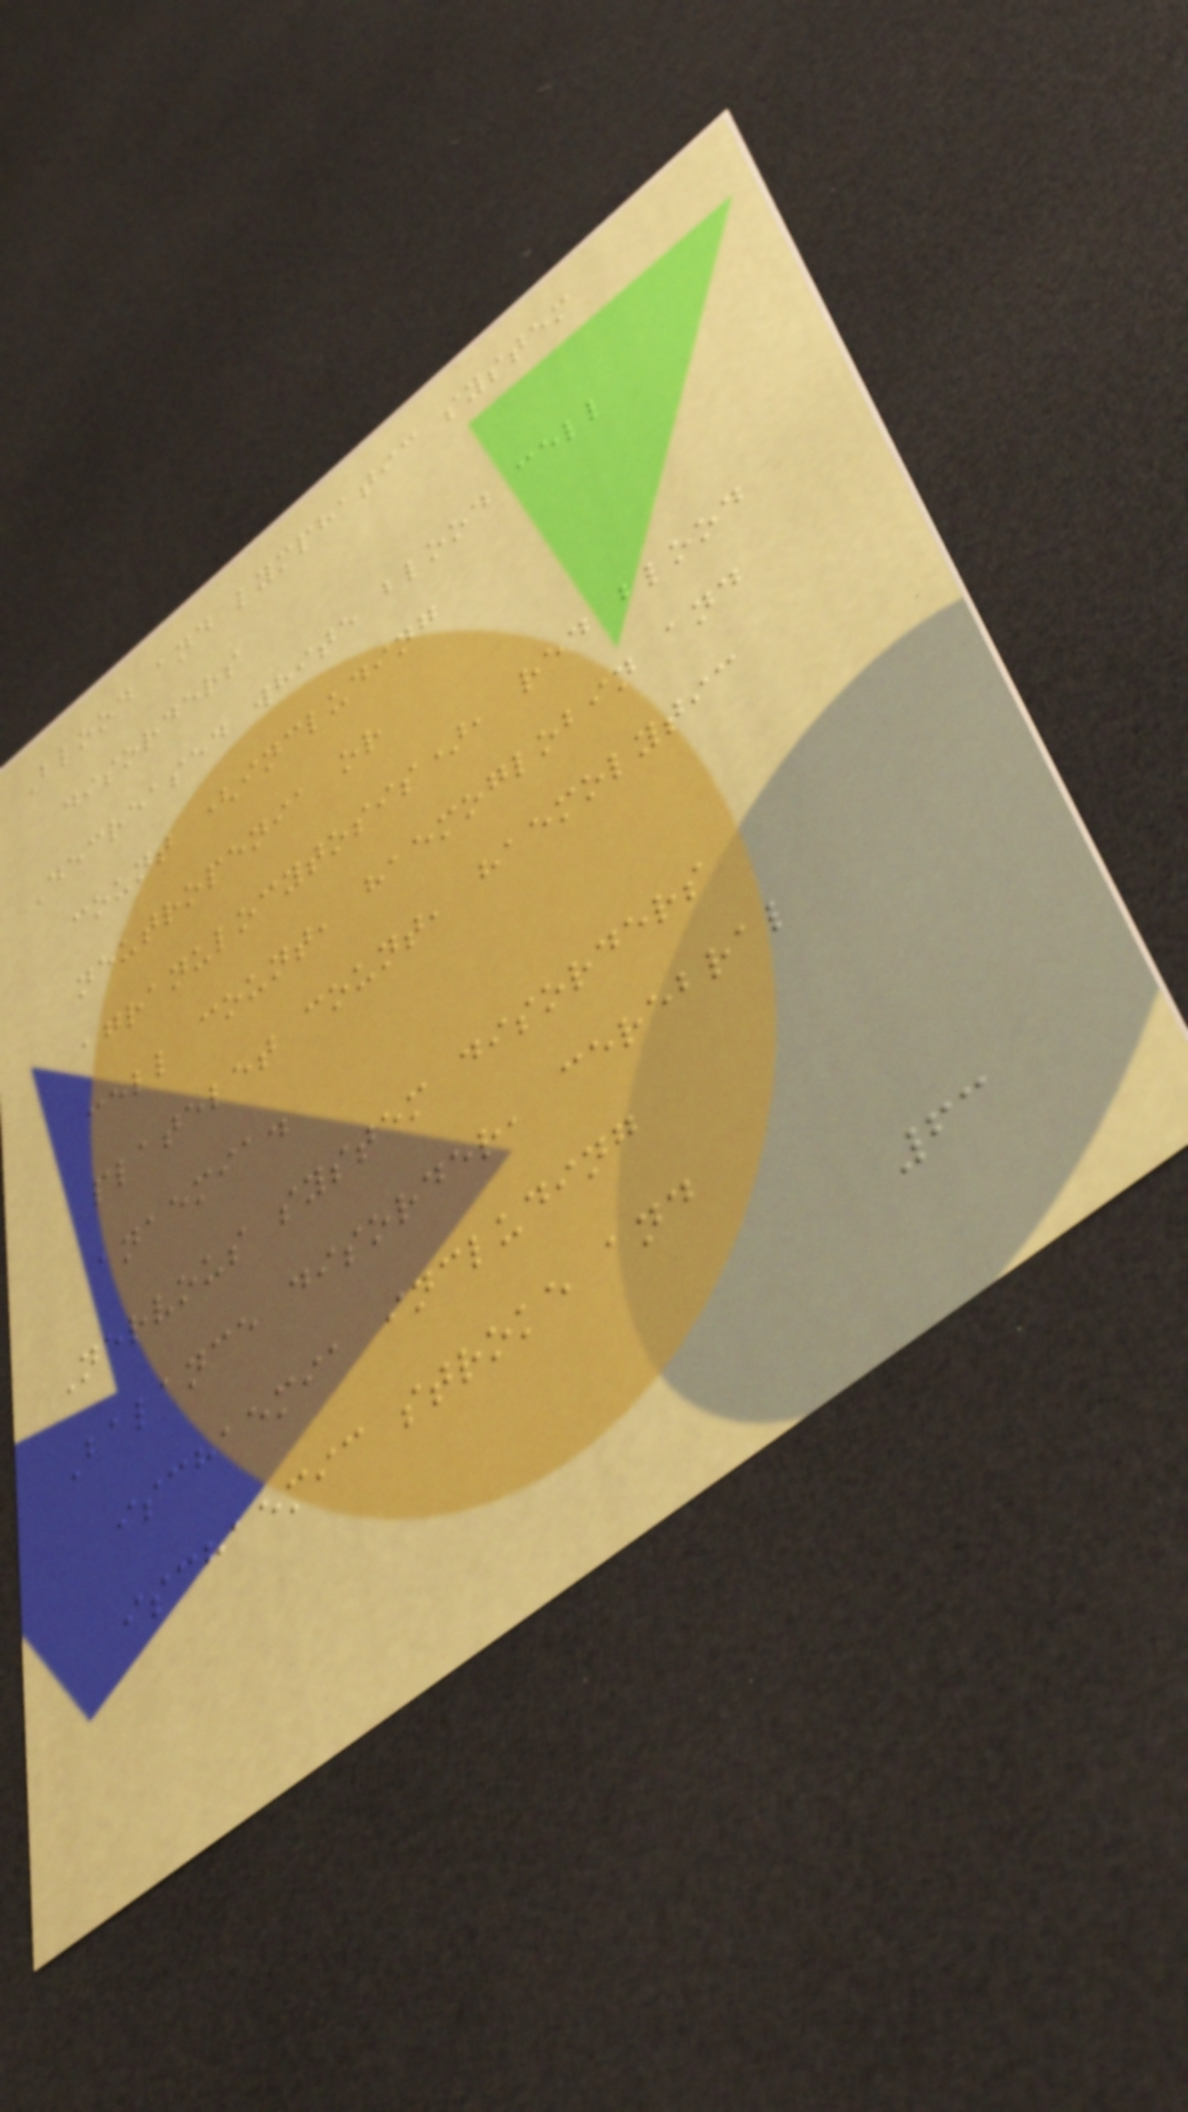Blood and lymphatic system
disorders
Decreased white blood cell
count (including
neutropenia or
agranulocytosis), red blood
cell count, haemoglobin and
platelet count, haemolytic
anaemia.
Nervous system disorders
Balance disorder, cerebral
ischaemia including
ischaemic stroke and
63
